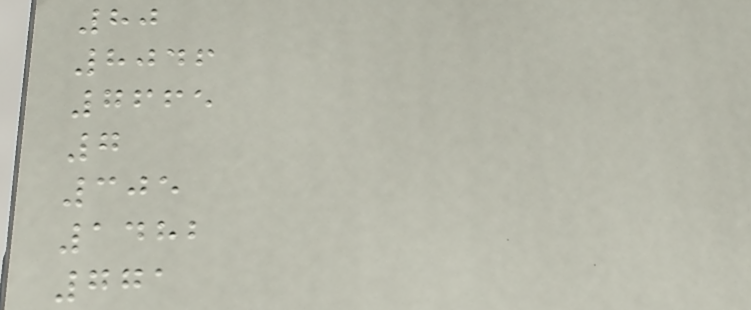80
8046
7665
7
305
1482
771
